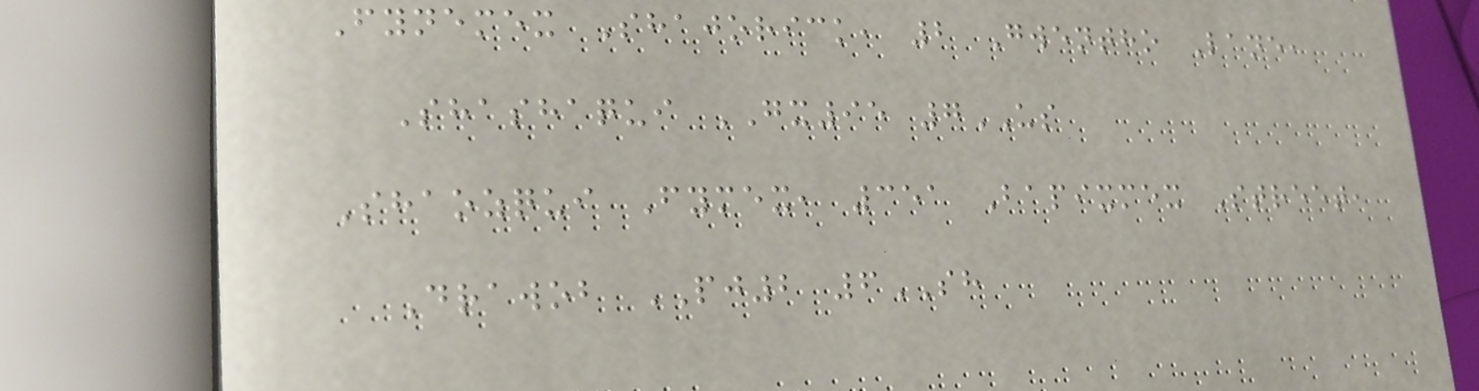Fynemex Shajorick, 2 Gwentho Lane,
Shashaqui GX95 7US
Shaozqui Fymex, 351 Bapixmex Street,
Drawob PJ2 6SH
